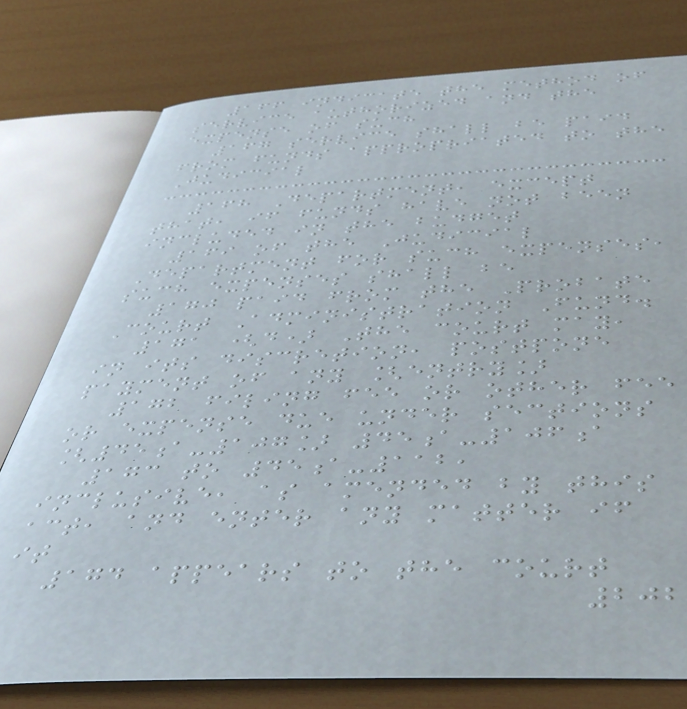166 indicate the method of
service authorized and the
expense of such
167 service shall be paid
from funds appropriated to the
Judicial
168 Department, except
that, if funds have not been
included in the budget
169 of the Judicial
Department for such expenses,
such expenses shall be
170 paid from the Probate
Court Administration Fund.
171 (d) The court may,
in its discretion, postpone
payment of any [entry]
172 filing fee or other fee
or expense due under sections
[45a-107] 45a-106a
173 to 45a-112,
inclusive, as amended by this
act, and enter any matter if
it
174 appears to the court
202
